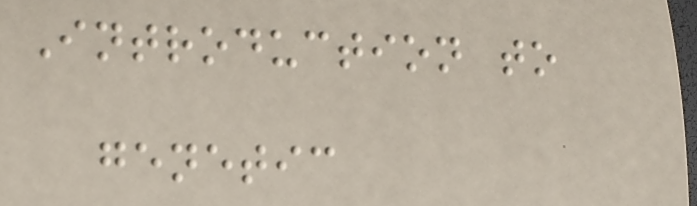Introduction to
genetic
